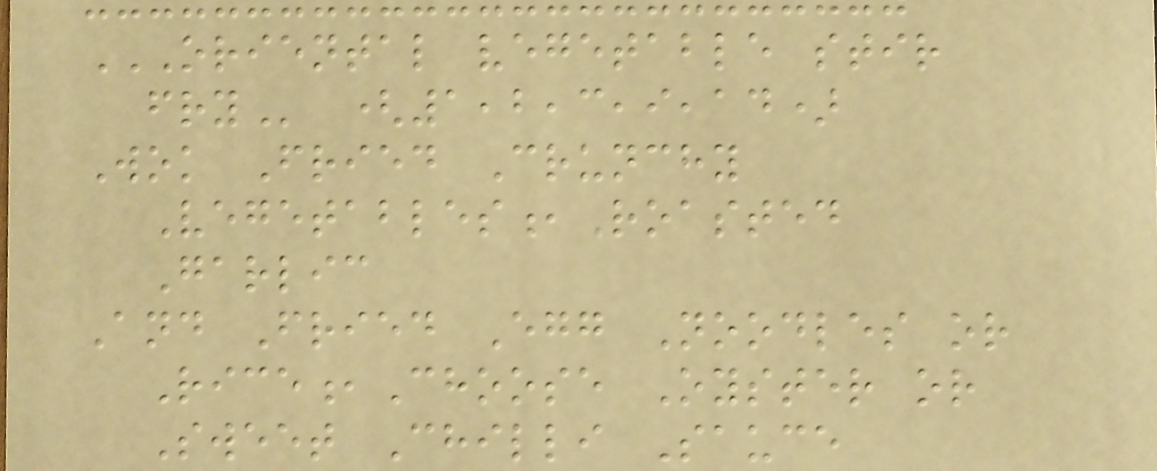ORIENTAL VEGETABLE STIR
FRY (1,2,3,9,14)
Wok Fried Crunchy
Vegetables,Roasted
Garlic
And Fried Egg Noodles or
Rice,Choose Oyster or
Sweet Chilli Sauce
